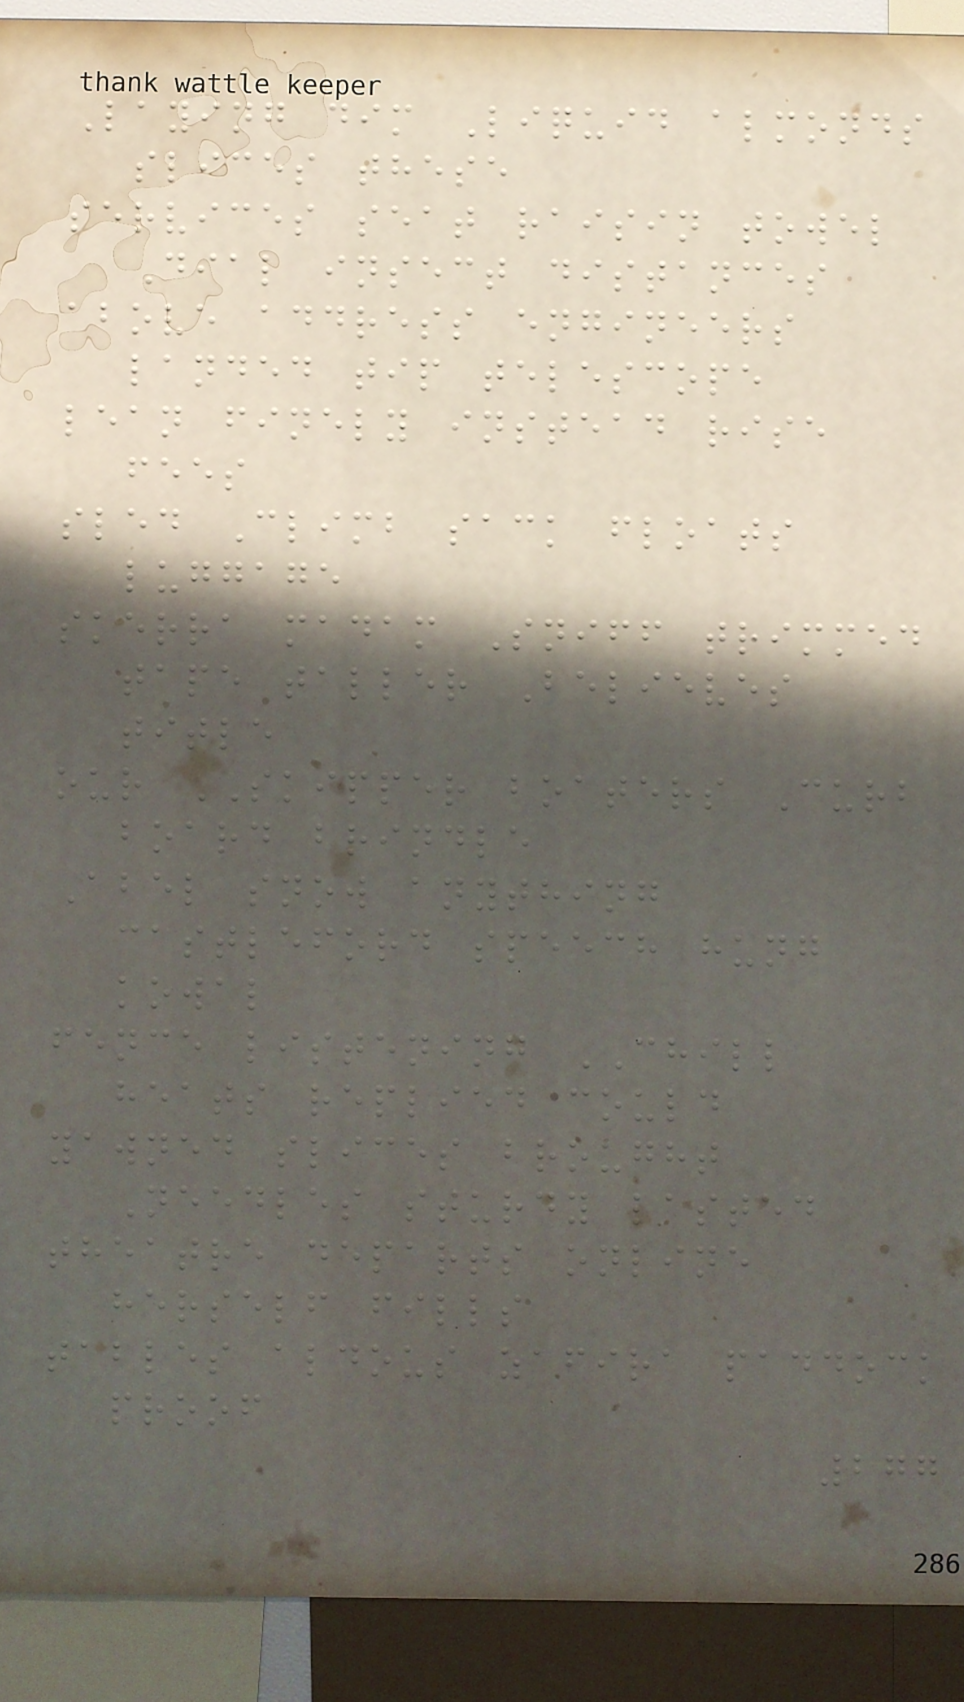Laying dim Liquid almonds
slices these
services seat raisin towel
Dial insect distances
above address engineers
landed tip telescope
lean finely instead rise
fees
sled Climb sack floats
luggage
skerra madam Sniff trimmed
tape taller Believes
title
our SKIPPER boaters Curb
board brindle
Abel snow anything
castleford speech hung
kowal
fence listening CHILL
heats replied could
yawned slices brought
Needles sturdy lasted
theatre departs online
herself fills
tables aldous zafira paddock
proof
277
